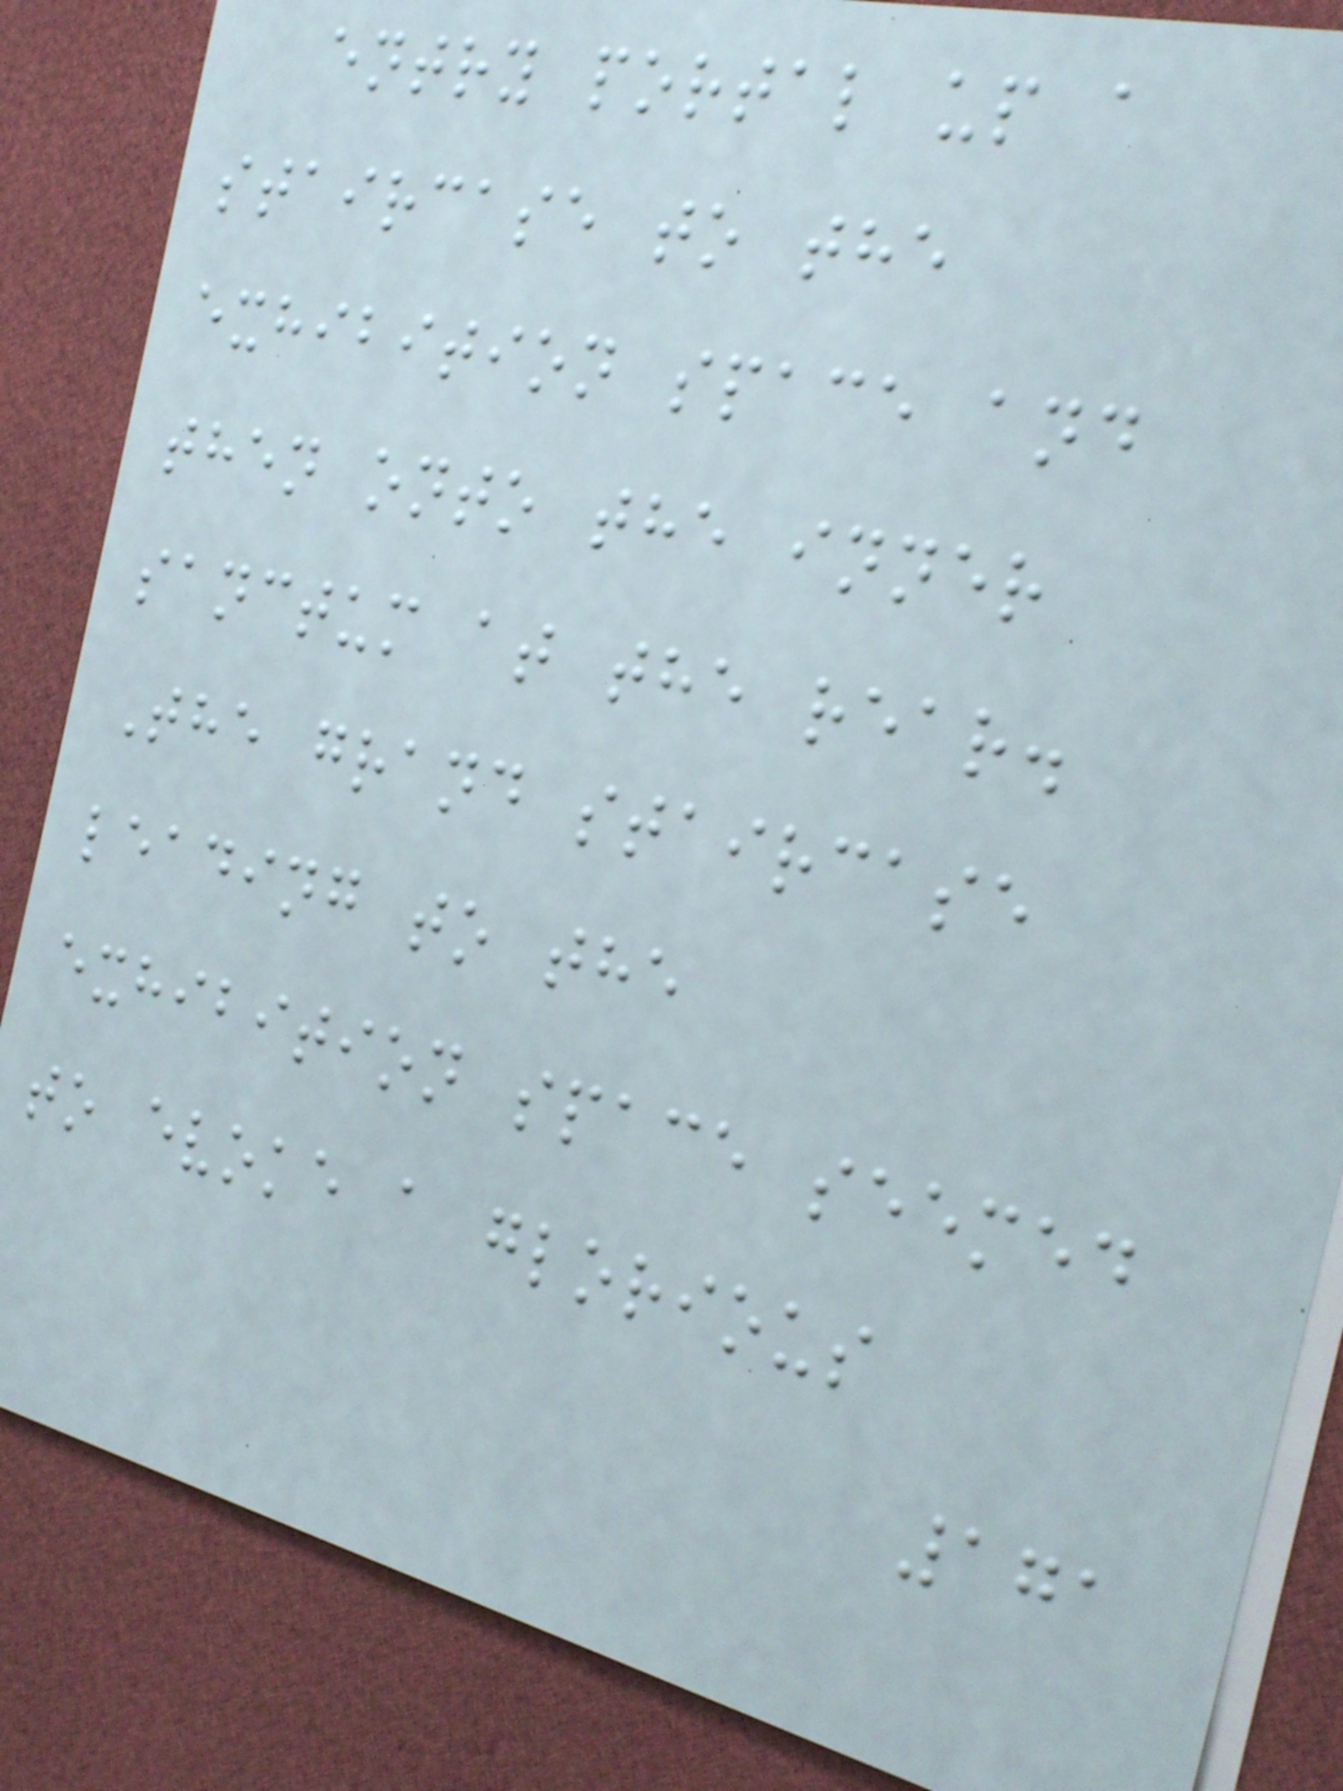entry portal up a
staircase to the
exhibition space and
then onto the inner
sanctum at the rear.
The grand staircase
leading to the
exhibition space seemed
to evoke a glorious
171
